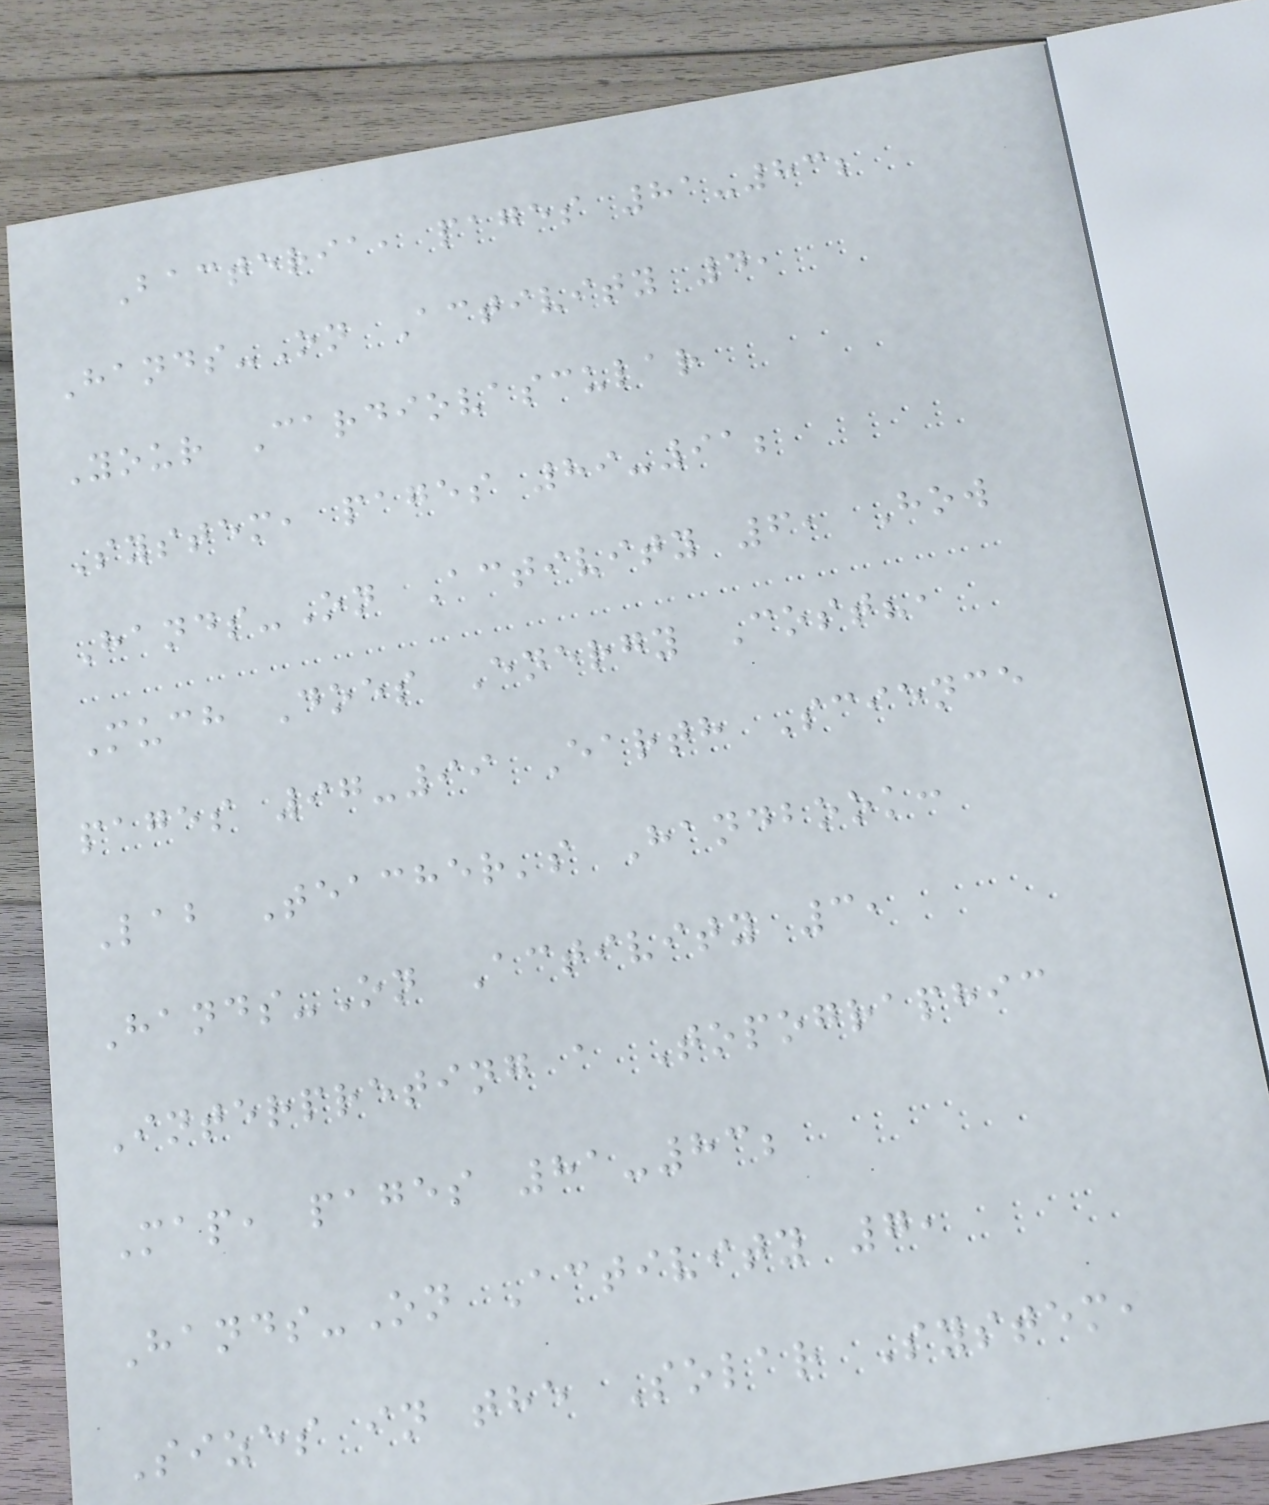Bacteria, pages 81-83;
Hands-On Activity 4,
Your Cardiovascular
System, pages 89-91;
Hands-On Activity 6, How
Much Does Energy Cost?,
pages 97-99 Earth Science
Lab Teacher's Handbook:
Hands-On Activity 3,
Interpreting a Topographic
Map, pages 81-83;
Hands-On Activity 7,
Sizes in the Solar System,
